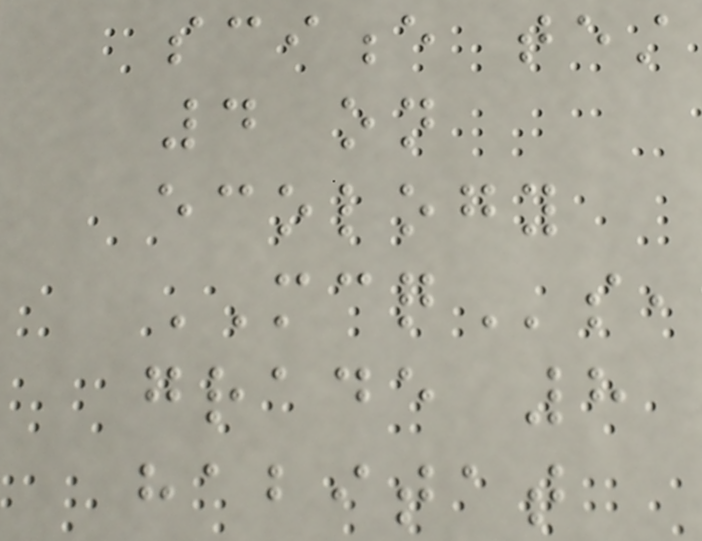science test
4 on
ecology
MCQs,
grade 8
habitat
